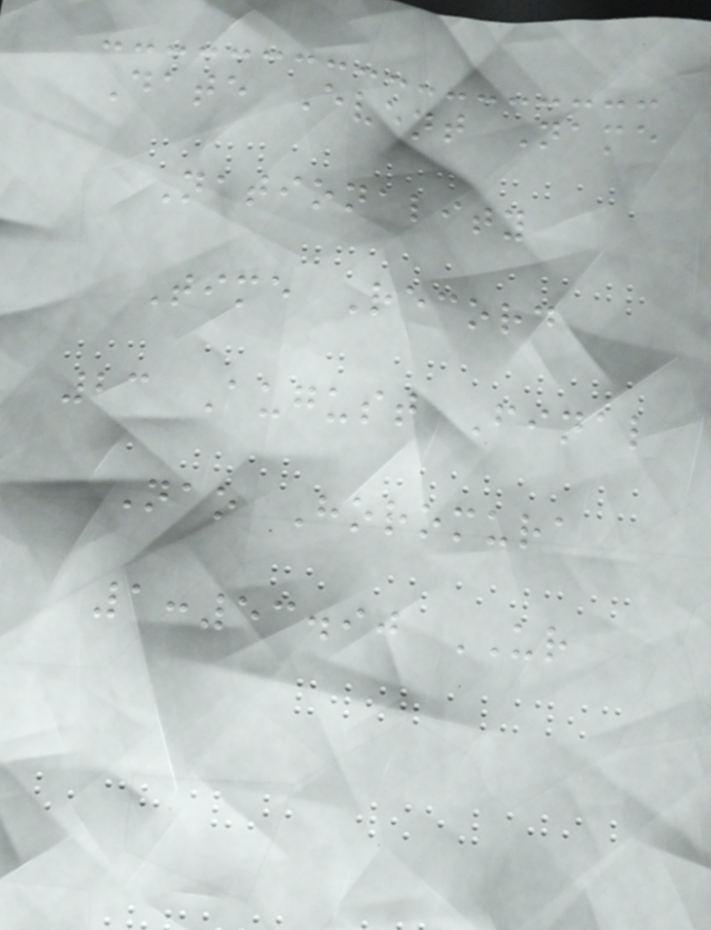Date Event Name
Nationality
Time Record
23 August Final
Nao Horomura
1:53.90 UR
